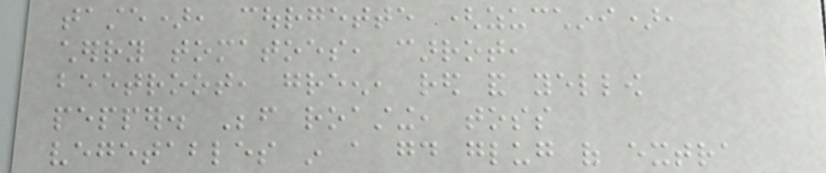taste), courgette (zucchini),
cherry tomatoes, carrot,
beetroot, green, red and yellow
pepper. Before roasting, toss
vegetables in a good glug of extra
